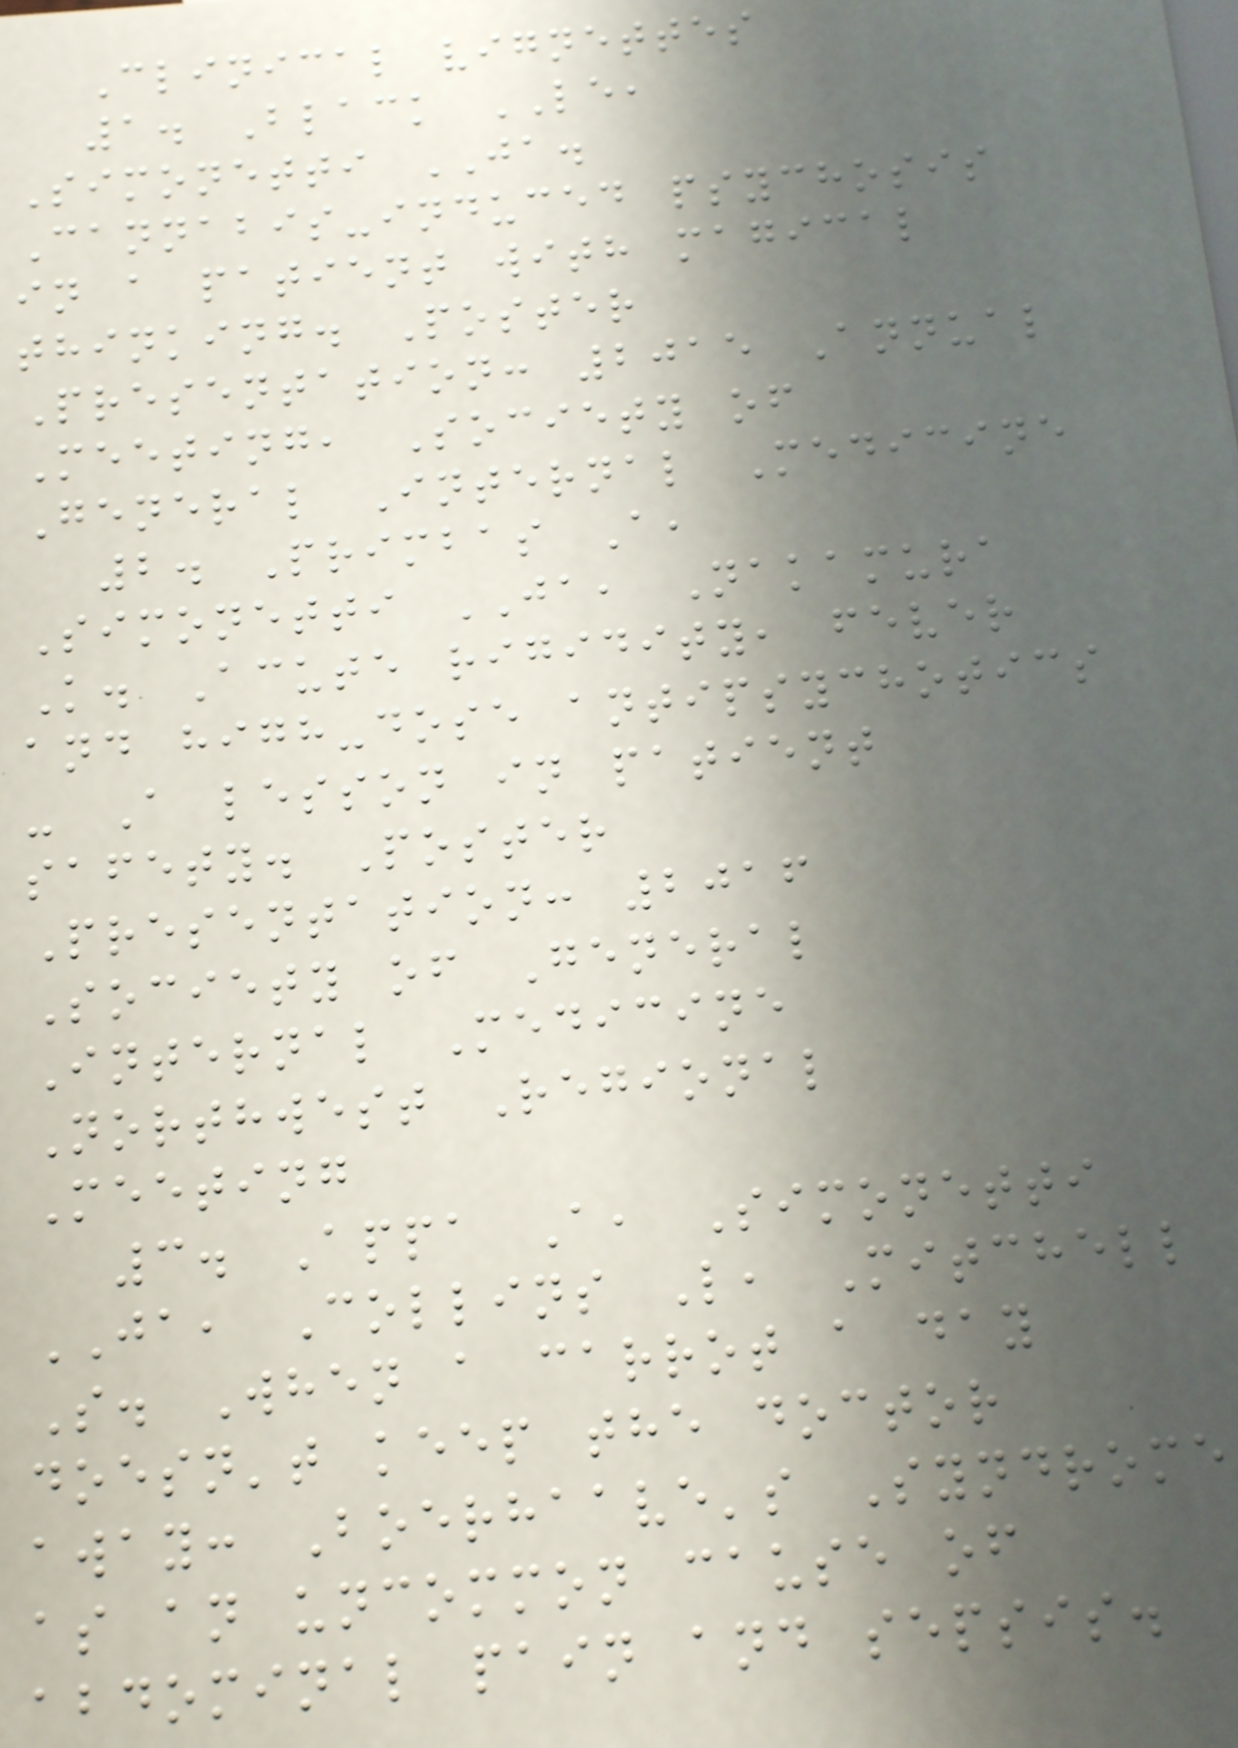Clinical vignettes
1. Black LE,
Simonetti JA.
Cannabis-induced psychosis
in a patient with magical
thinking. Poster
Presentation: 2015 Annual
Meeting, Society of
General Internal Medicine
2. Primbas A,
Simonetti JA, Nakamura
K. Acute rigidity, fever
and high-dose antipsychotics
- A lesson in patient
safety. Poster
Presentation: 2016
Society of General
Internal Medicine
Northwest Regional
Meeting
3. Appa A, Simonetti
JA, Collins L, Mitchell
S. When a carrot a day
doesn't keep the doctor
away: Boerhaave's Syndrome
as an uncommon cause of
abdominal pain and sepsis.
